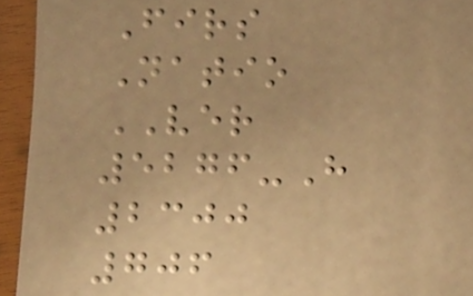Firs
Natio
VER
5276-H
2300
706
